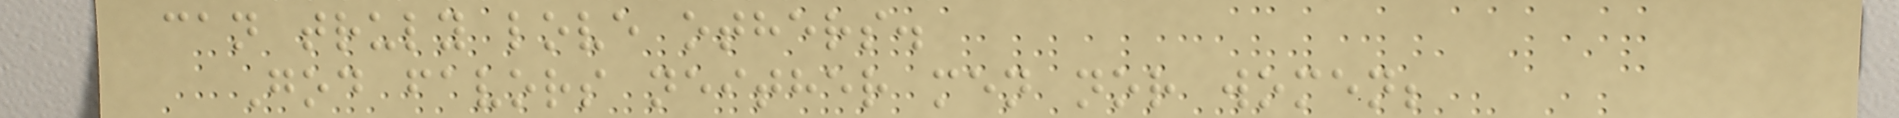can truly love others.
God favors neither men nor women;
